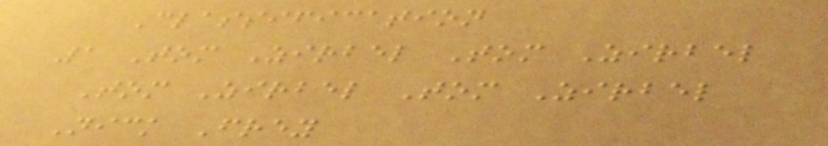Classification
1 Tom Zirbel Tom Zirbel
Tom Zirbel Tom Zirbel
Nick Frey
